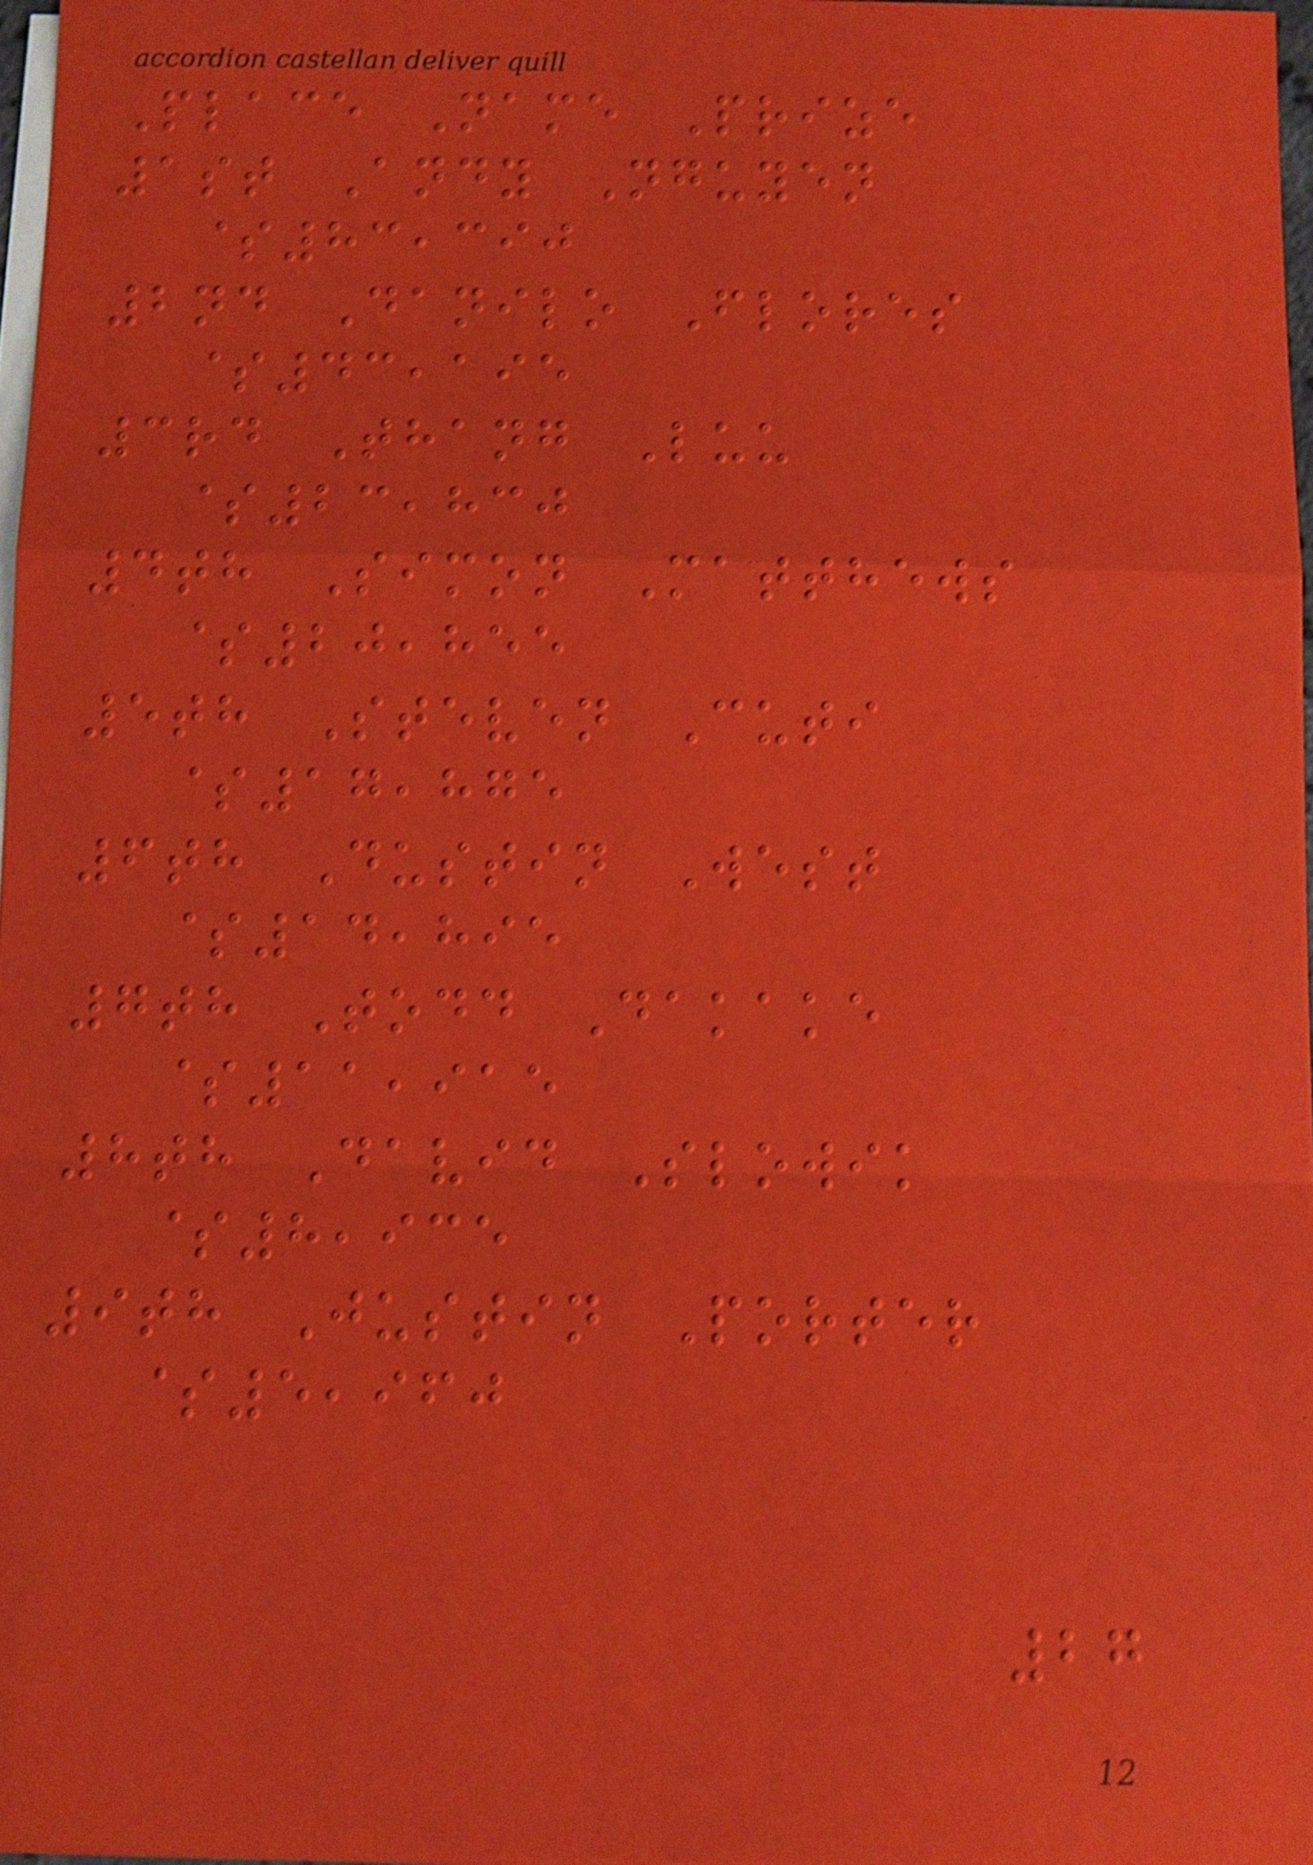Place Name Prize
1st Andy Nguyen
$83,390
2nd Danilo Flores
$43,195
3rd Thang Luu
$23,830
4th Simon Matthews
$20,855
5th Steven Cuti
$17,875
6th Dustin West
$14,895
7th Todd Dakake
$11,915
8th David Slowik
$8,935
9th Justin Porter
$5,960
27
